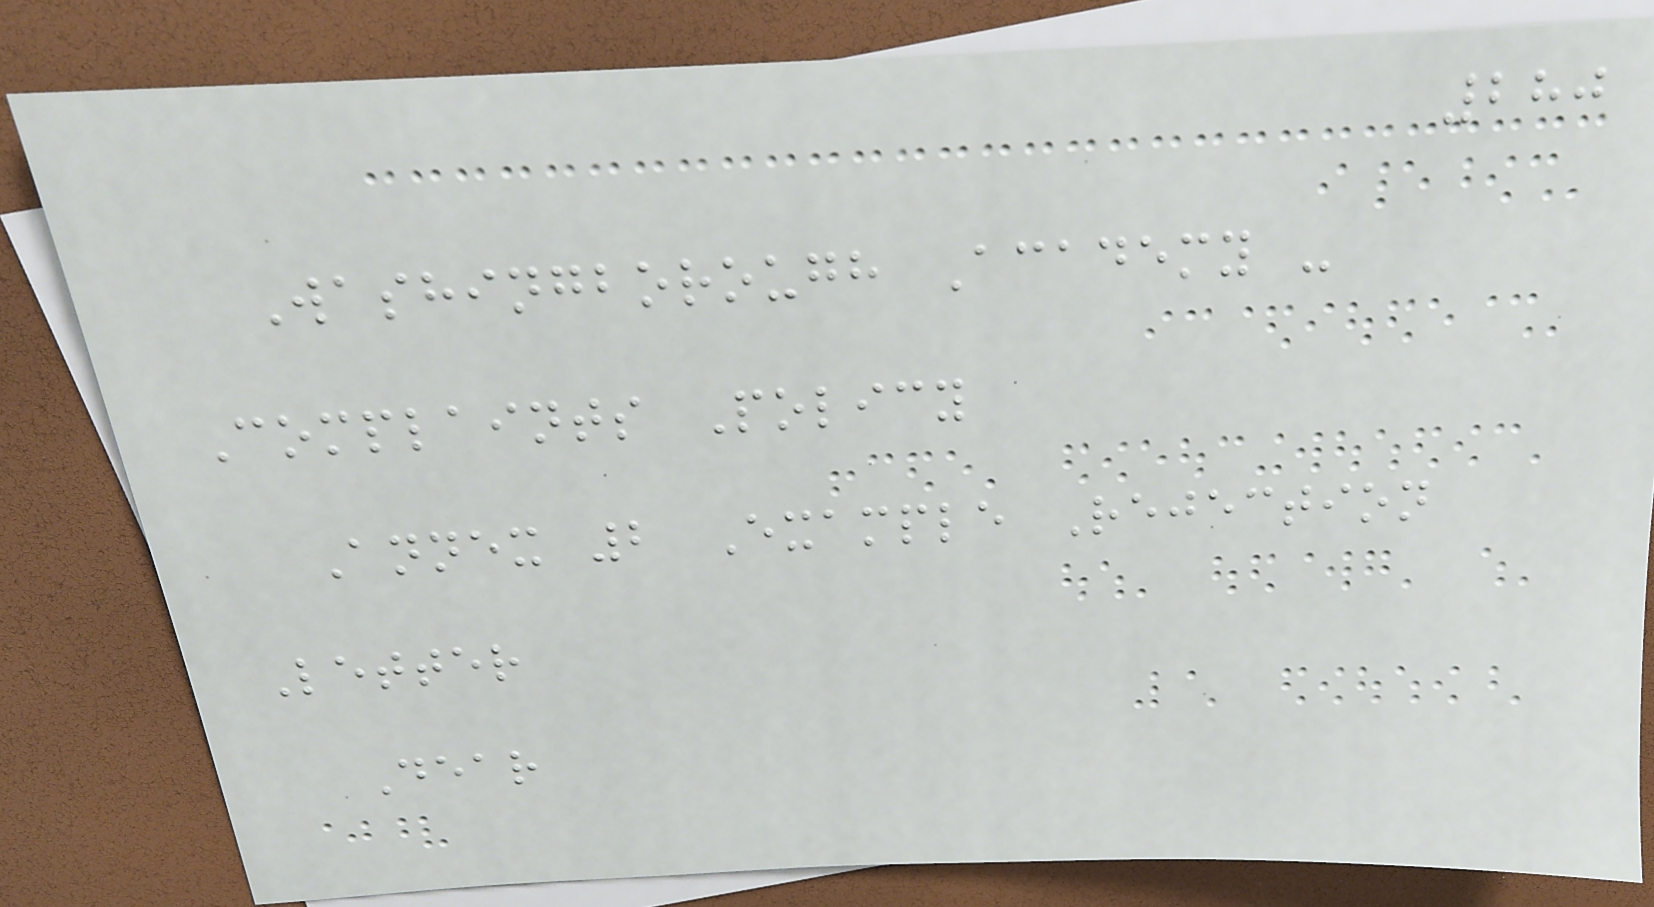280
Washingborough Academy -
Complaints Policy
Annex 2 Example Rejection
Letter
Dear
